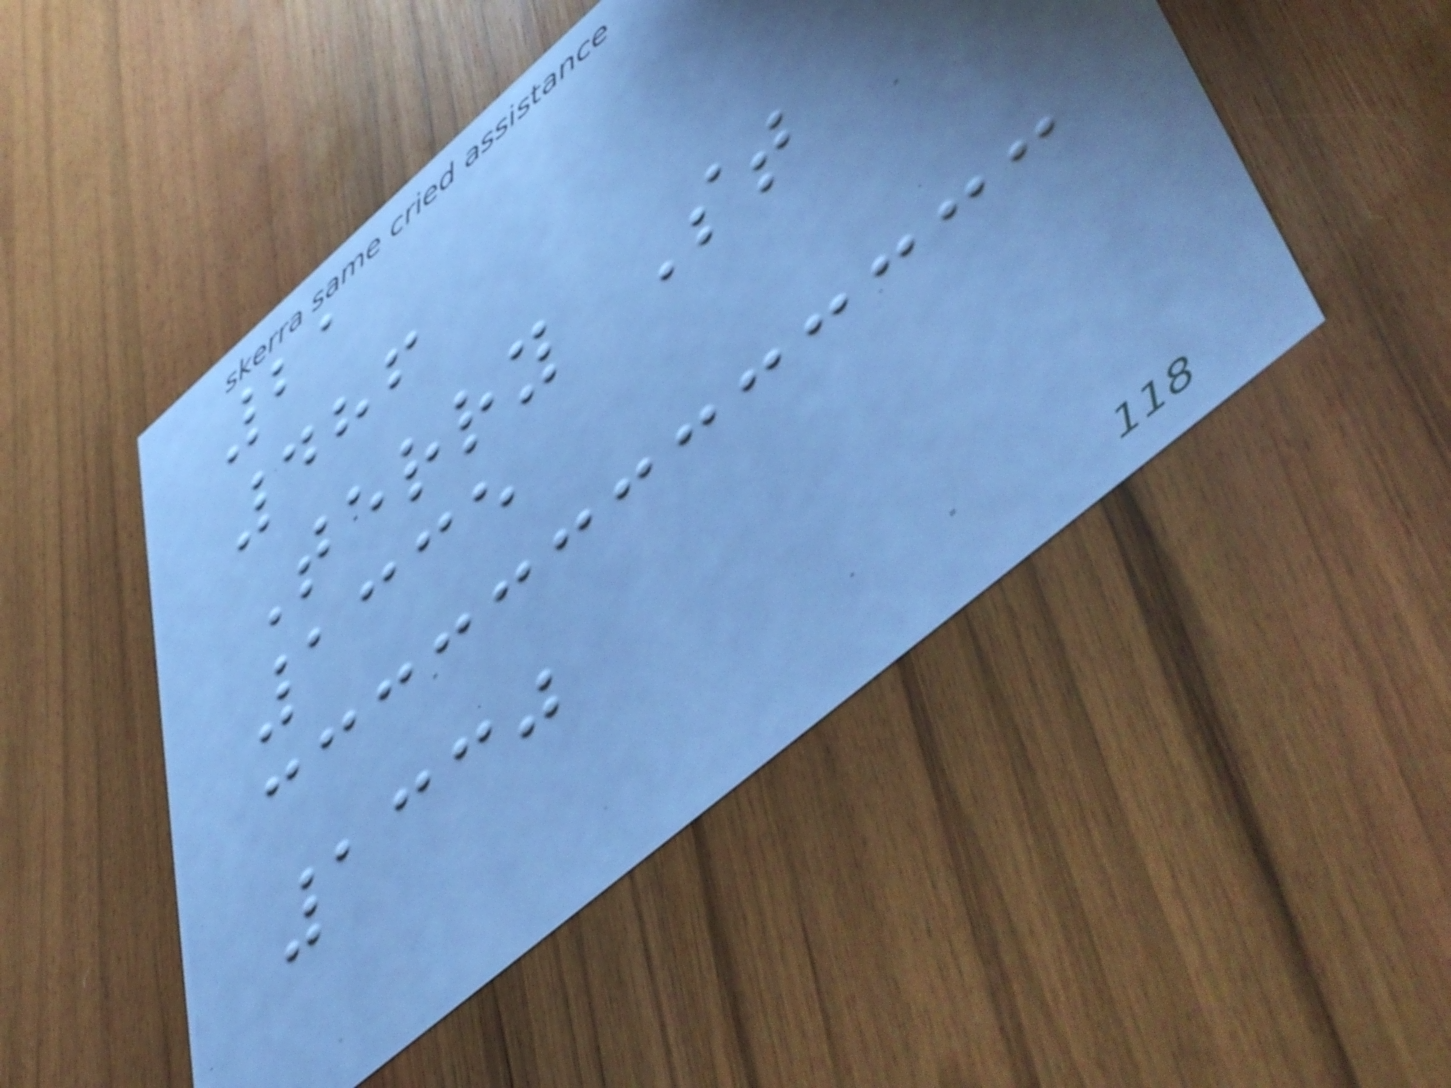21
486
Terry St
1335
1330
